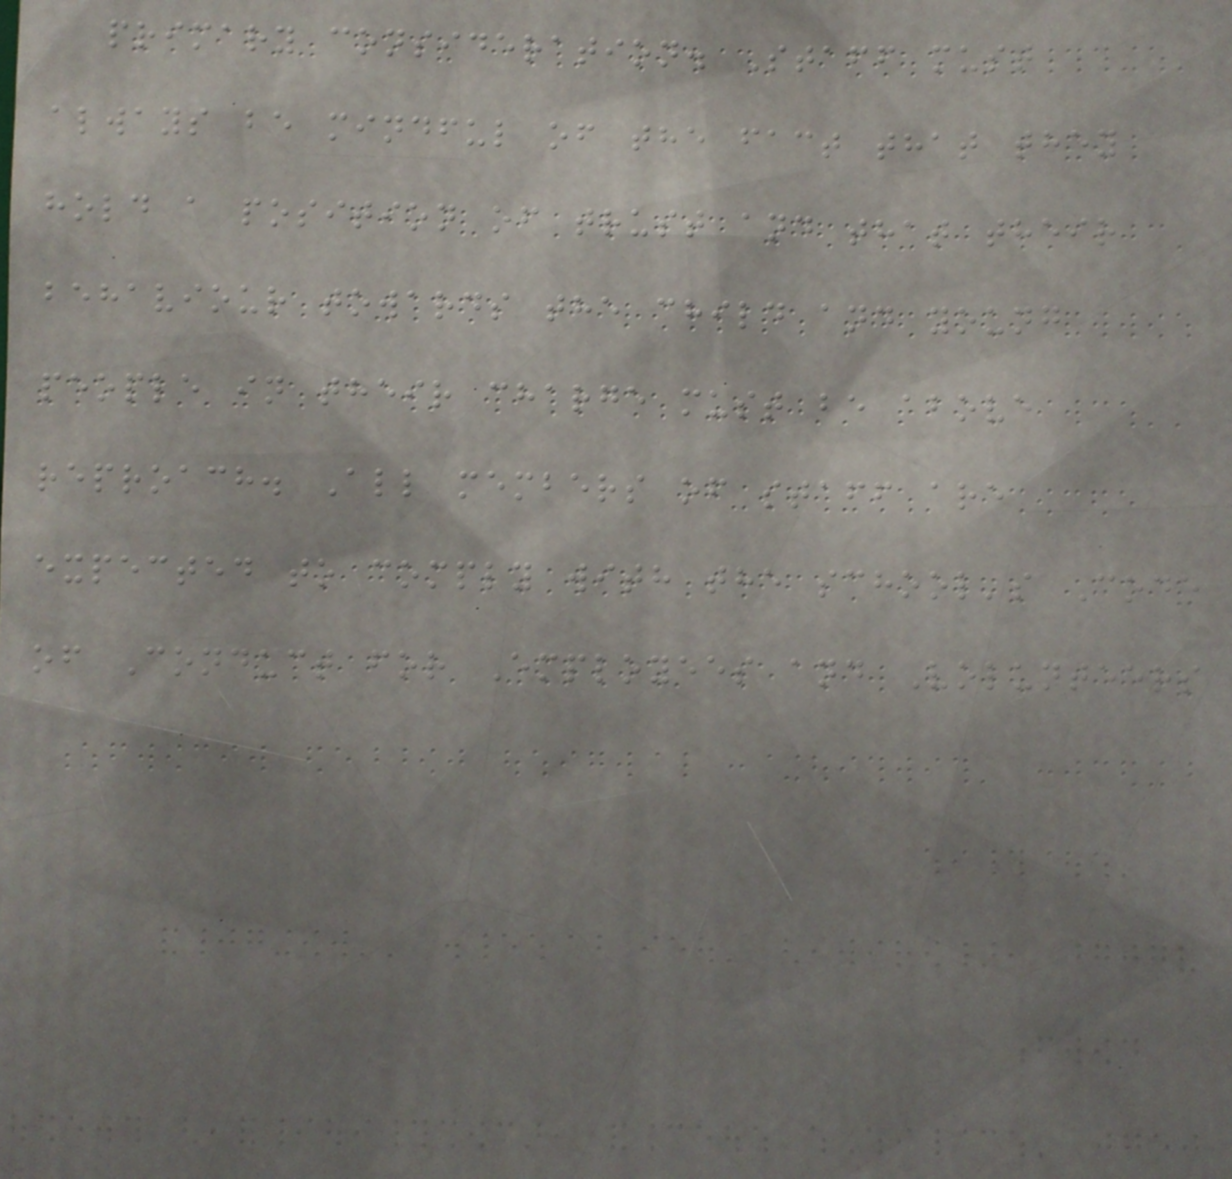primary consideration. Staff must
always be mindful of the fact that they
hold a position of trust and that their
behaviour towards the child and young
people in their charge must be above
reproach. All members of staff are
expected to comply with the school's Code
of Conduct for Employees and Volunteers
